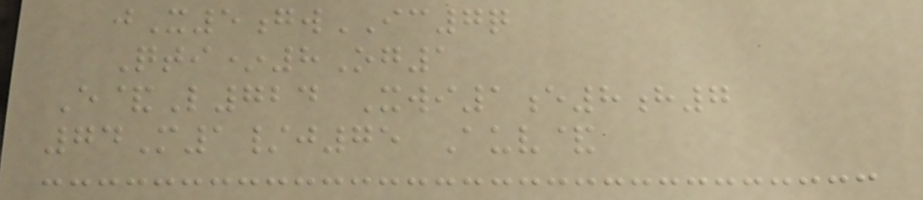jX5gwIC7q
Qti*8Og1
E&L724 Xwi1e8h7
74M1/j75 Auv&
